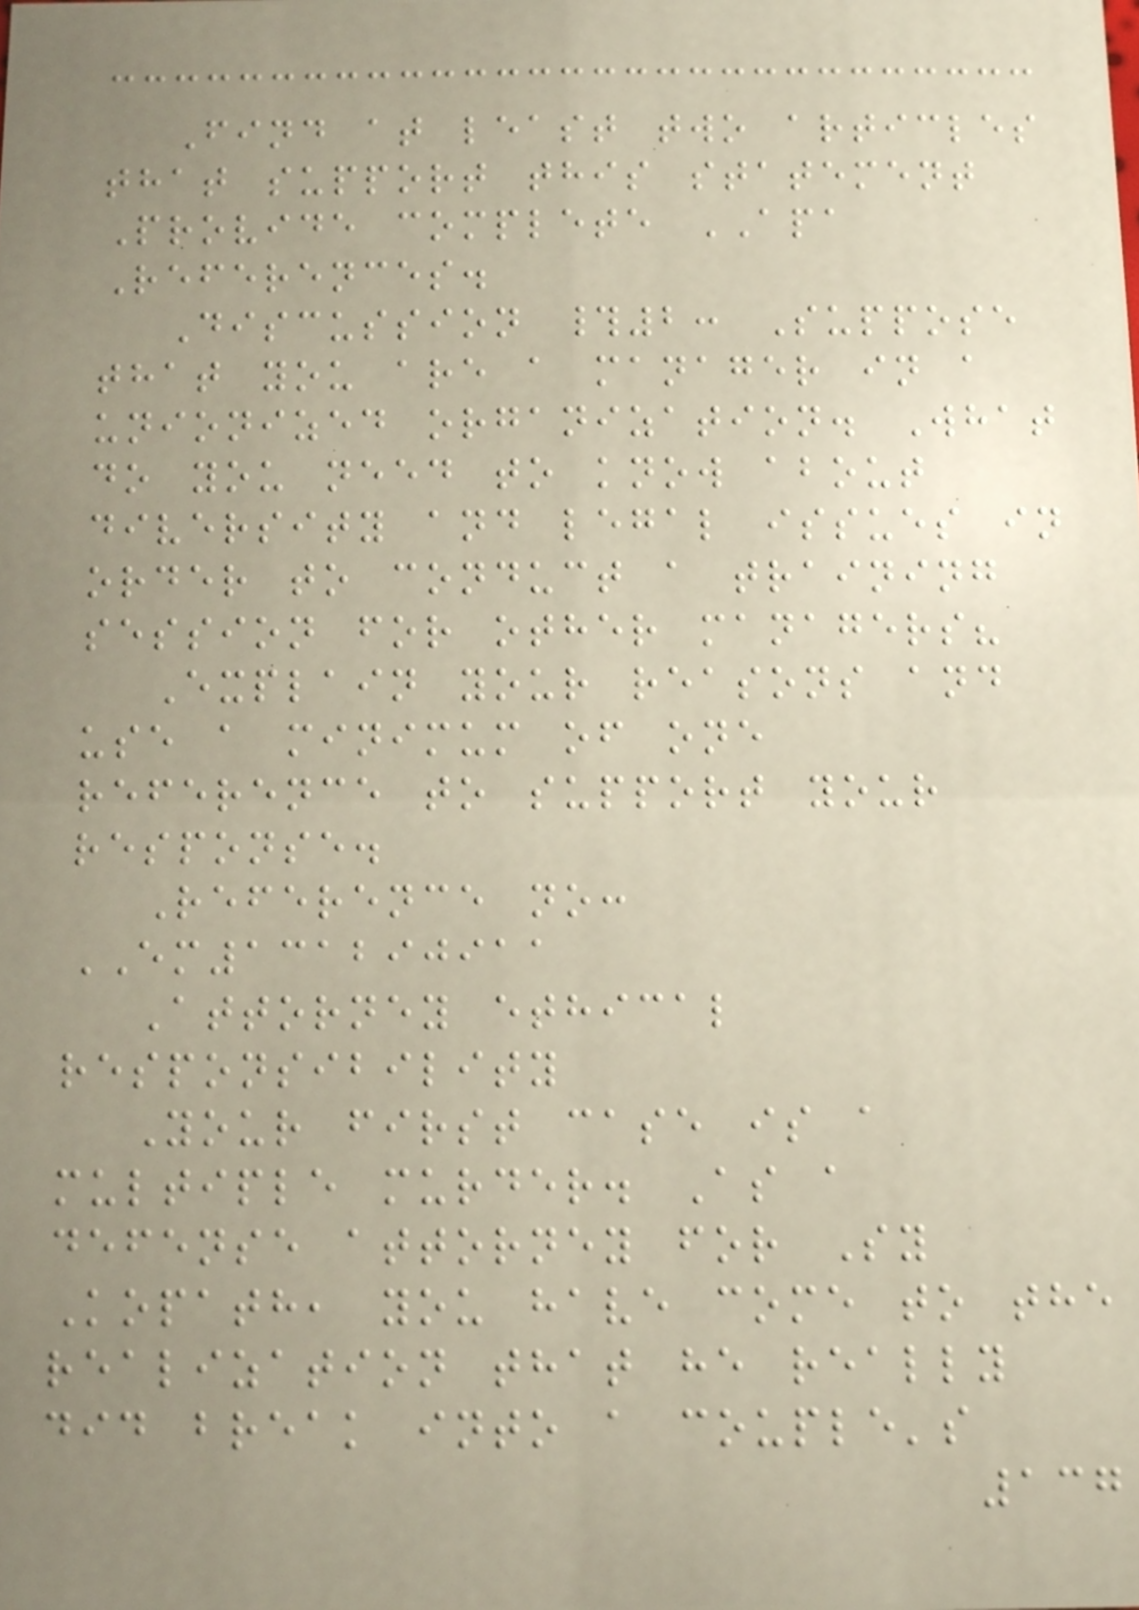Find at least two articles
that support this statement
Provide complete APA
References.
Discussion #2: Suppose
that you are a manager in a
unionized organization. What
do you need to know about
diversity and legal issues in
order to conduct a training
session for other managers?
Explain your reasons and
use a minimum of one
reference to support your
response.
Reference no:
EM131290911
Attorney ethical
responsibility
Your first case is a
multiple murder. As a
defense attorney for Sy
Kopath, you have come to the
realization that he really
did break into a couple's
137
